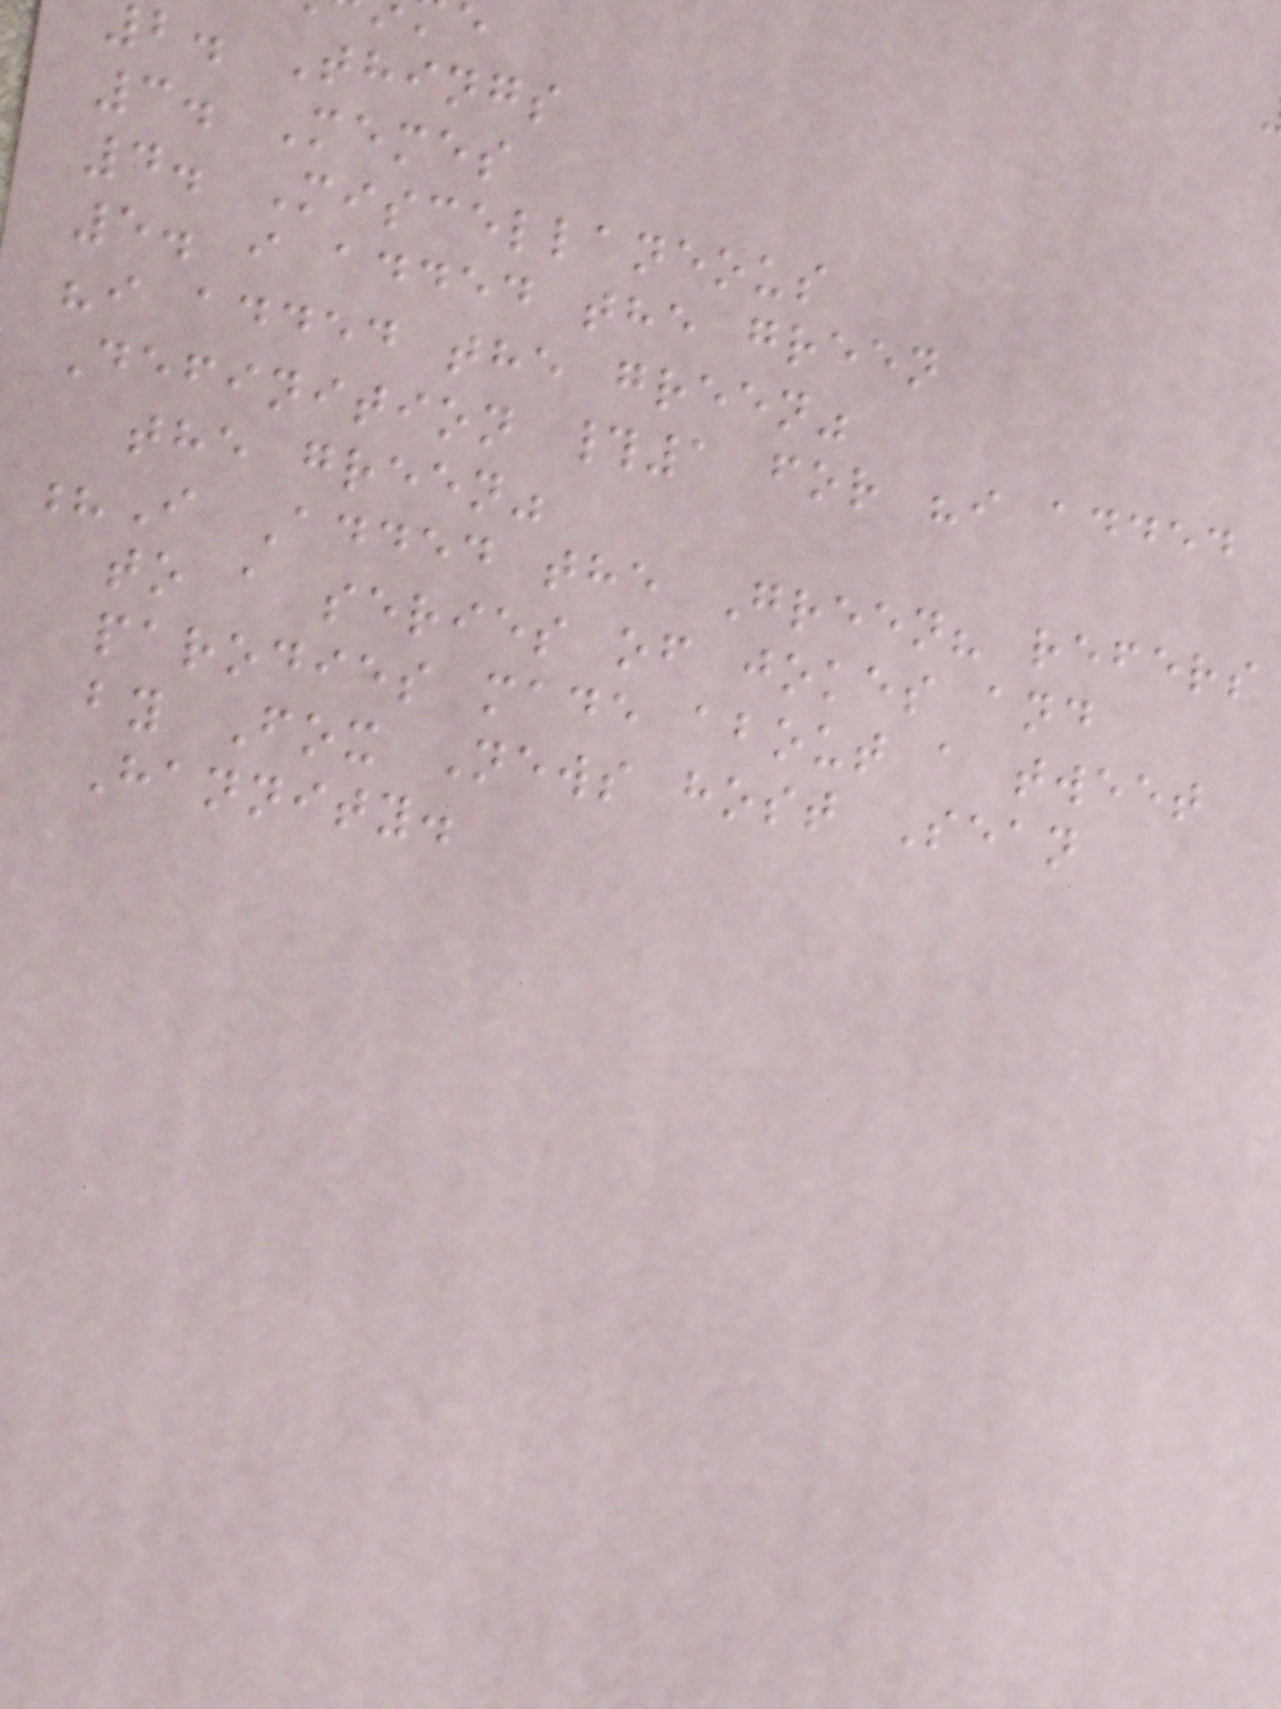2. Things
3. Memes
4. Miscellaneous
5. i added the green
"i added the green"
Definition #1 for "i added
the green"
?I Added the Green? refers
to a series of jokes and
parodies made about a tweet
by Fox News host Sean
Hannity.
